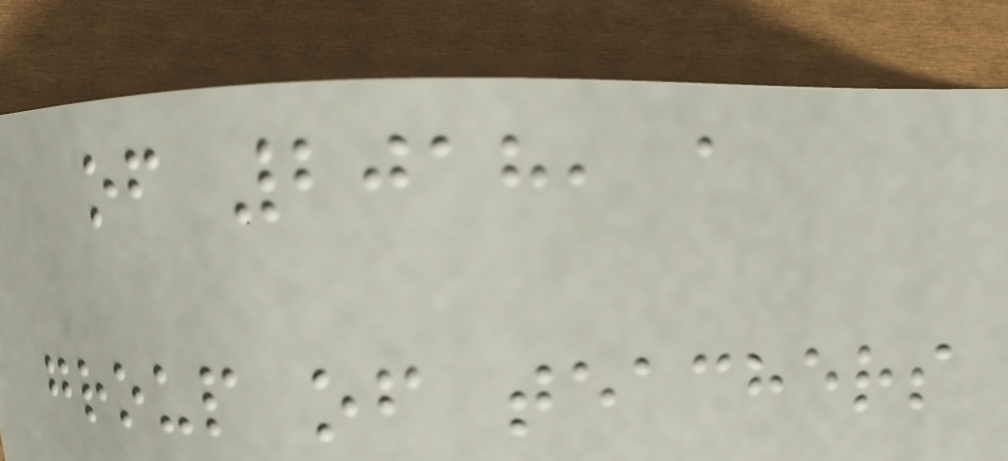of 2018, a
group of teachers
